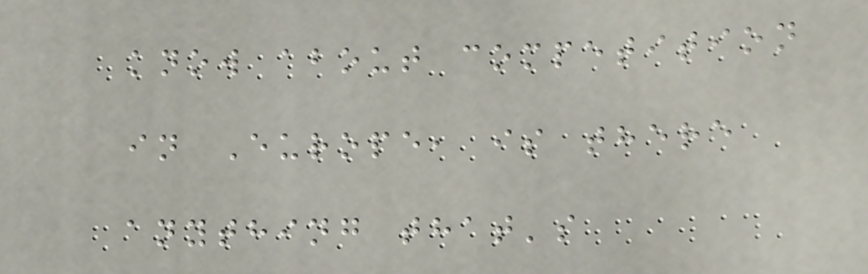know about competition
in Europe, is there
anything that's
